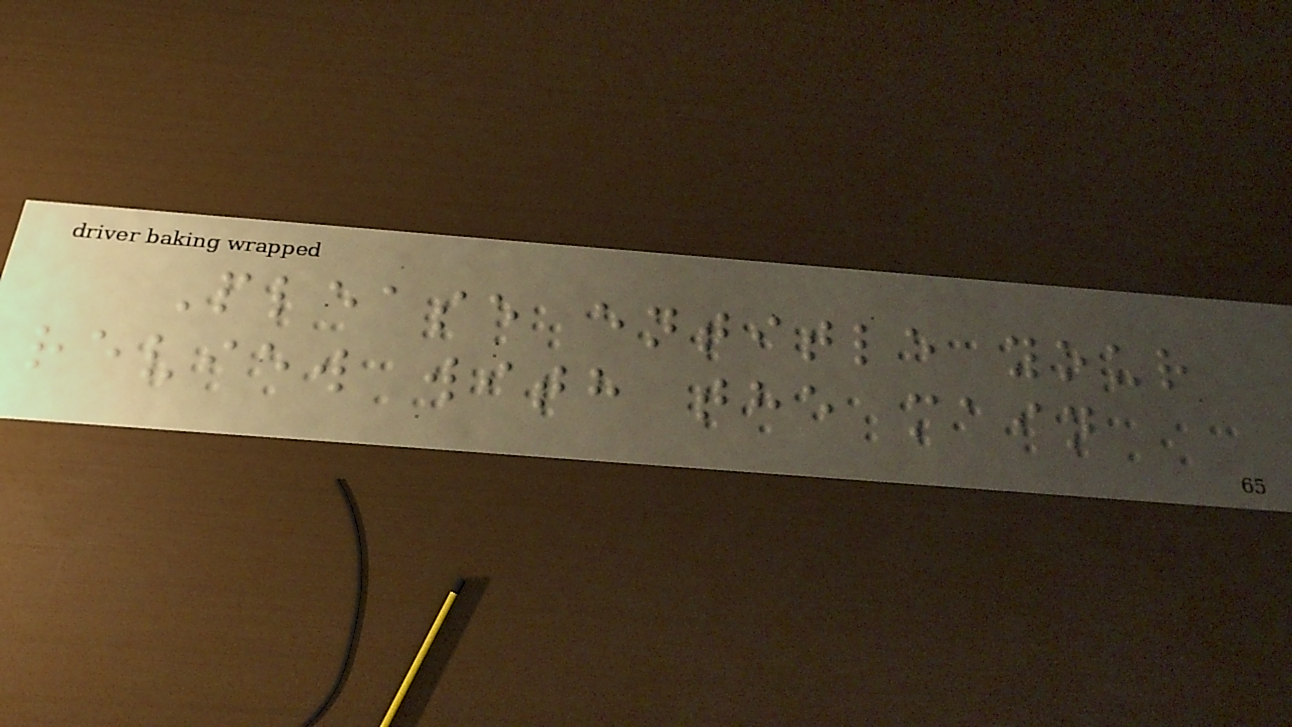Please entitle your
review with the main
